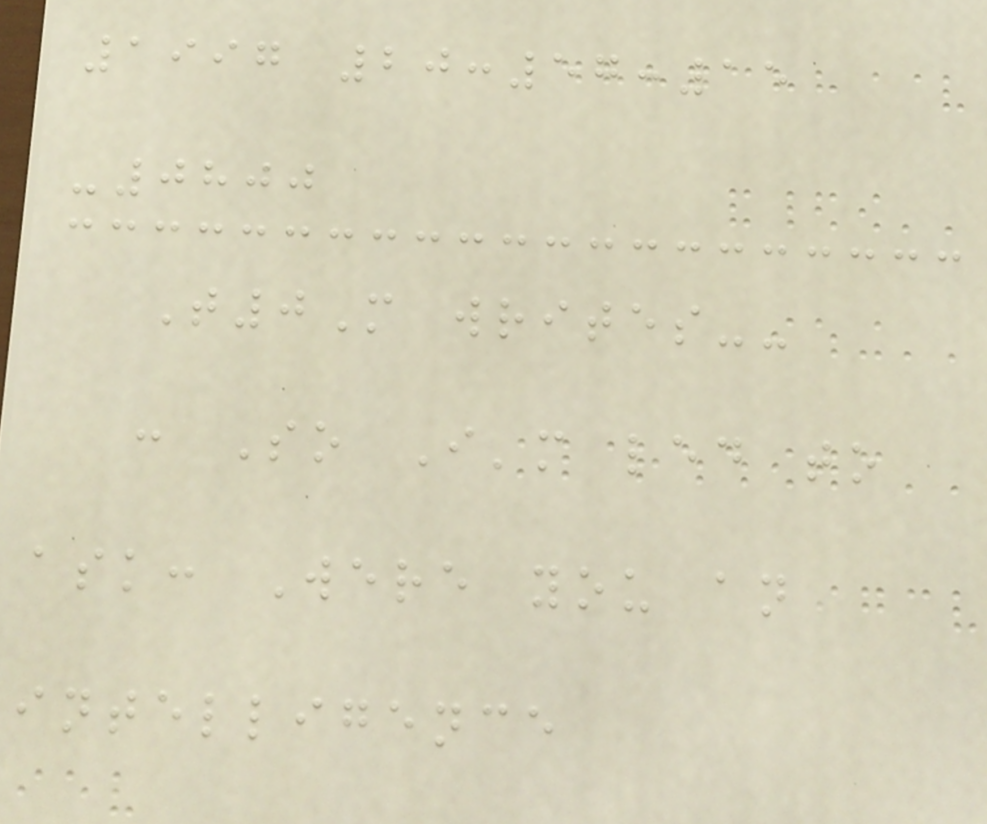1997 20:57:15
-0800
T0M writes--
: So I'm led to
ask: Were you an
intelligence
